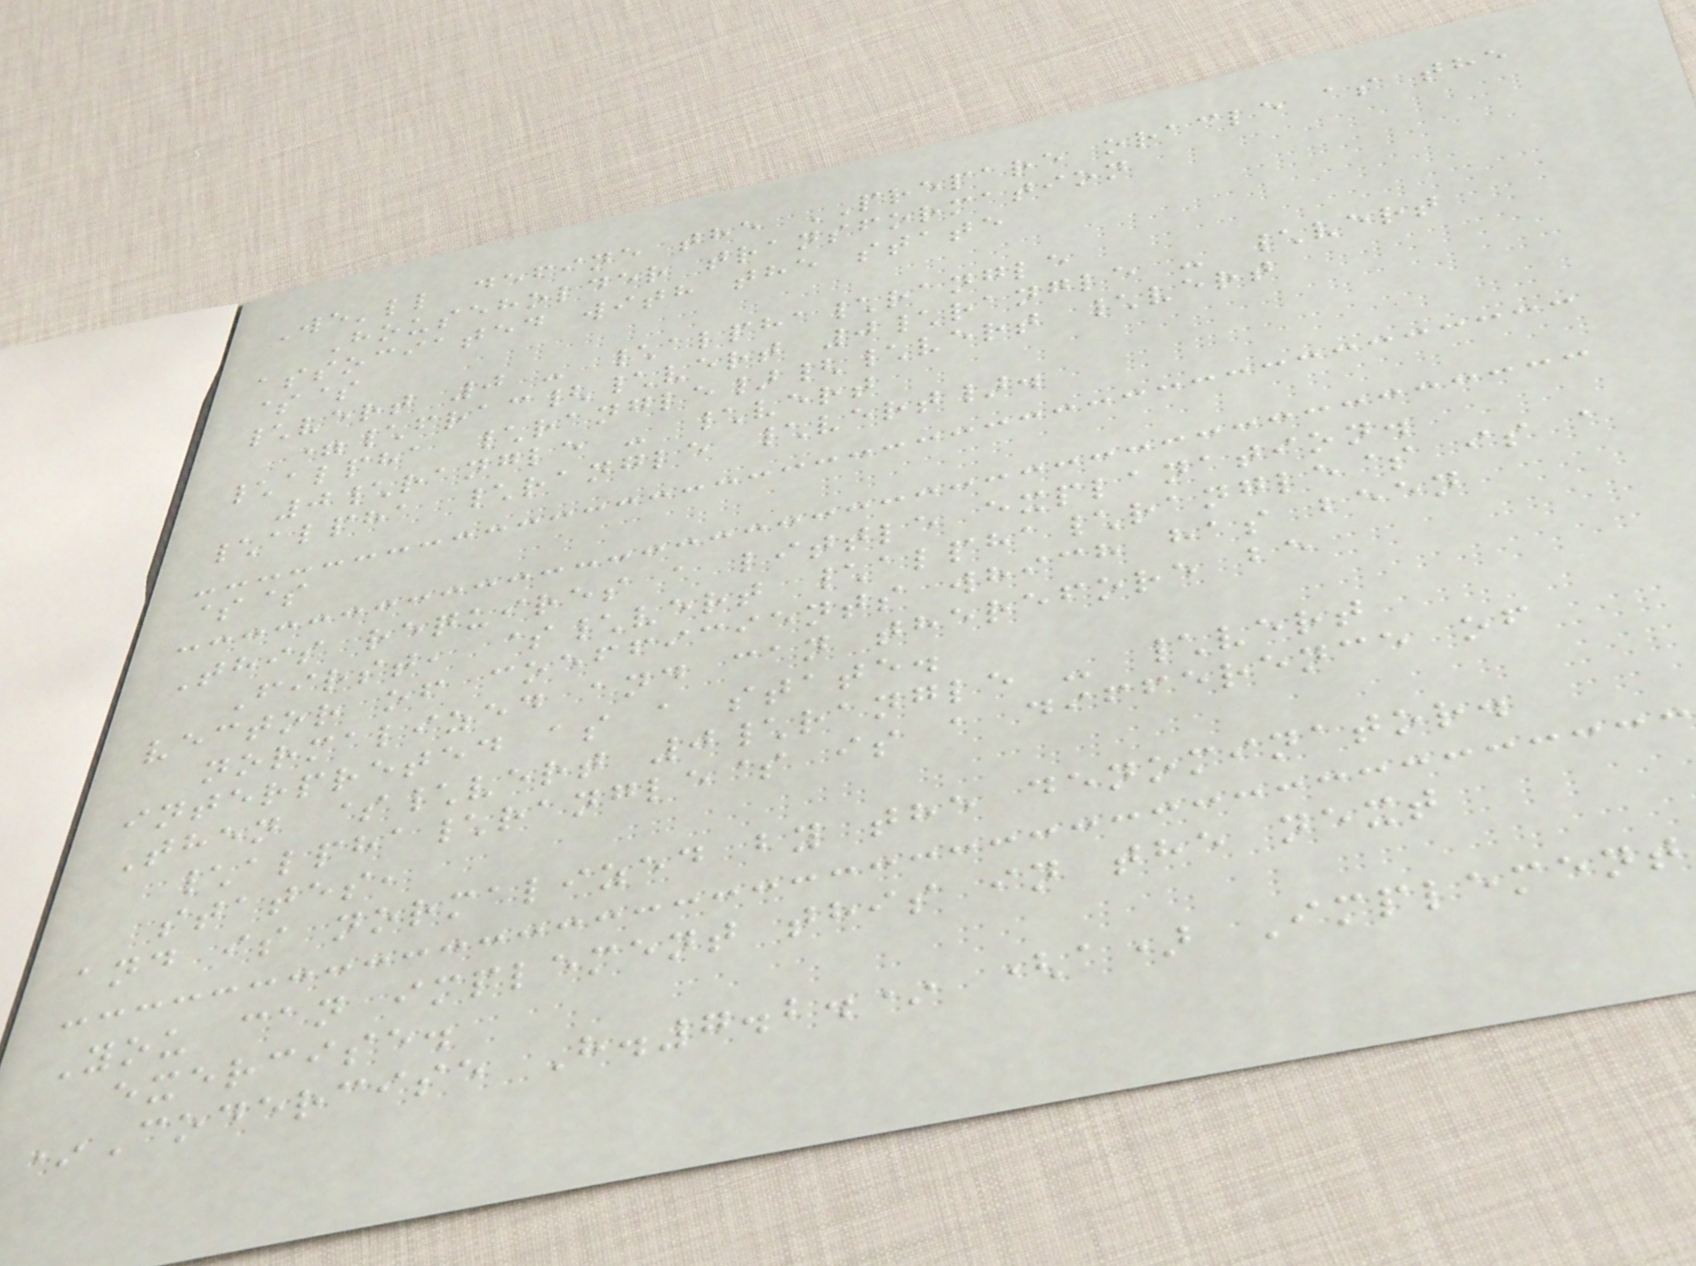We'll define the PREPARE oracle as the
Householder transformation
associated with the state
$$
\vert 0 - \alpha\rangle
=\frac{\vert 0\rangle - \vert
\alpha \rangle}{\vert \vert
0\rangle - \vert
\alpha \rangle \vert}.
$$
This requires a little explanation.
First, $\vert \alpha\rangle$ is a
vector of coefficients which has been
normalized and can therefore be
interpreted as a state.
Then $\vert 0\rangle - \vert
\alpha\rangle$ is a difference of
states,
and is normalized by the denominator.
You can implement this in the next
exercise.
*Codercise H.7.2.* (a) Implement
